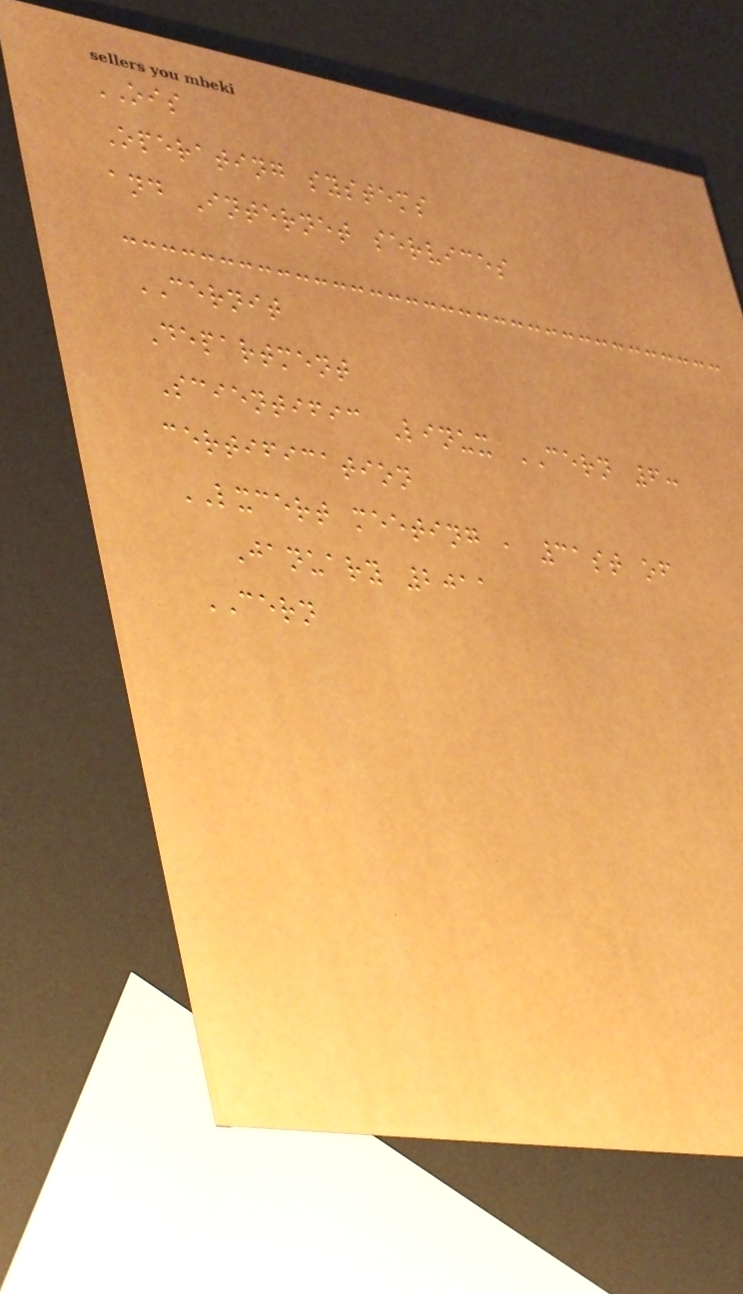OIS
Operating systems
and Internet services
CERNIT
Department
Scientific Linux CERN 6:
certification
LXCERT meeting , 31st of
January 2011
CERN
